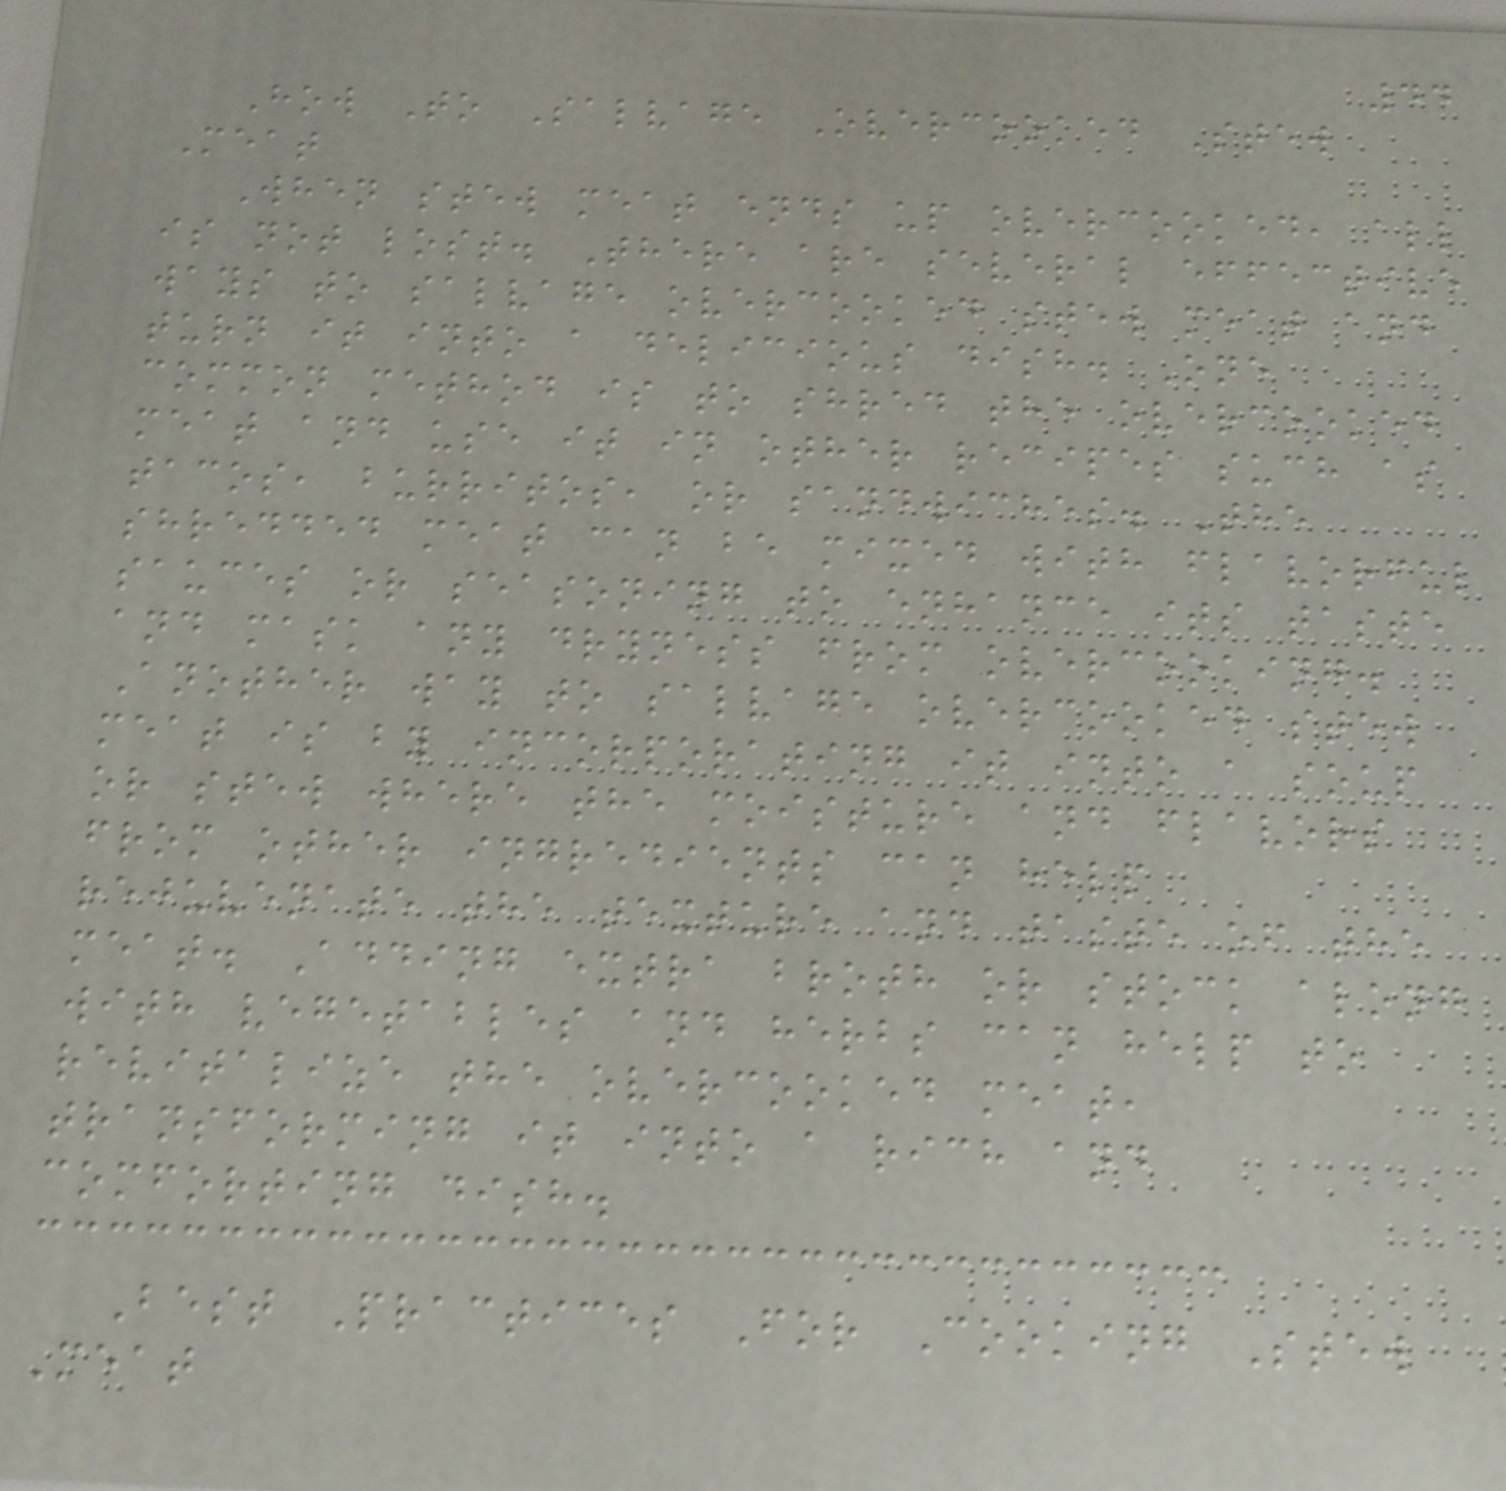44
How To Salvage Overcooked Stew
Meat
When stew meat ends up overcooked, all
is not lost. There are several effective
ways to salvage overcooked stew meat and
turn it into a delicious dish. One
common method is to shred the overcooked
meat and use it in other recipes such as
tacos, burritos, or sandwiches. The
shredded meat can be mixed with flavorful
sauces or seasoning to enhance its taste
and mask any dryness from overcooking.
Another way to salvage overcooked stew
meat is by incorporating it into a soup
or stew where the moisture and flavors
from other ingredients can help
rejuvenate the texture and taste of the
meat. Adding extra broth or stock along
with vegetables and herbs can help to
revitalize the overcooked meat,
transforming it into a rich and
comforting dish.
Best Practices For Cooking Stew
Meat
